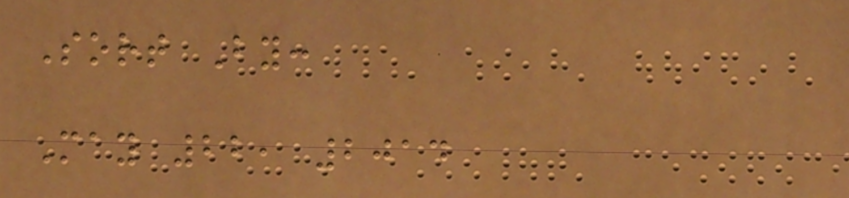Sort By:
May 22, 2014
